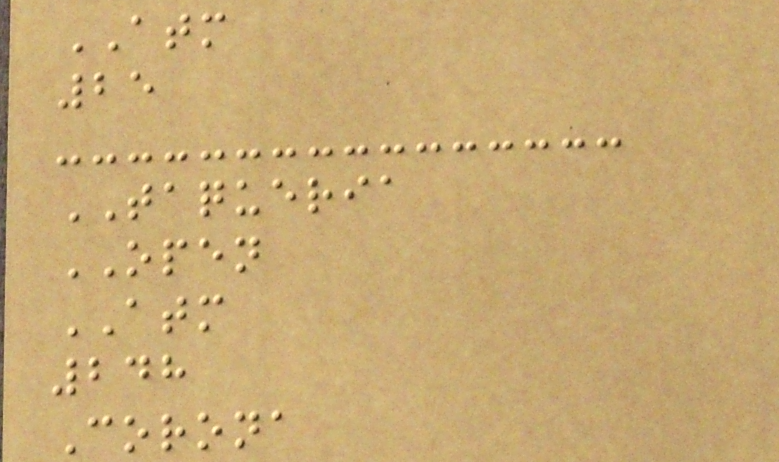ATM
25
TAQUERIA
OPEN
ATM
248
Corona
